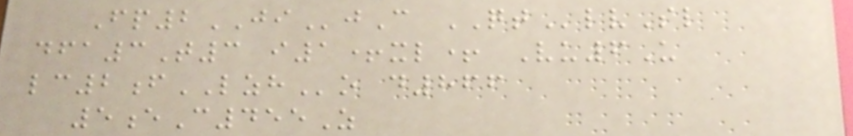Fp2JIjC QTlvSl
dfa3T3 i1+xl+ Vu6U
lc2fLZHo d866
5eC455Z
